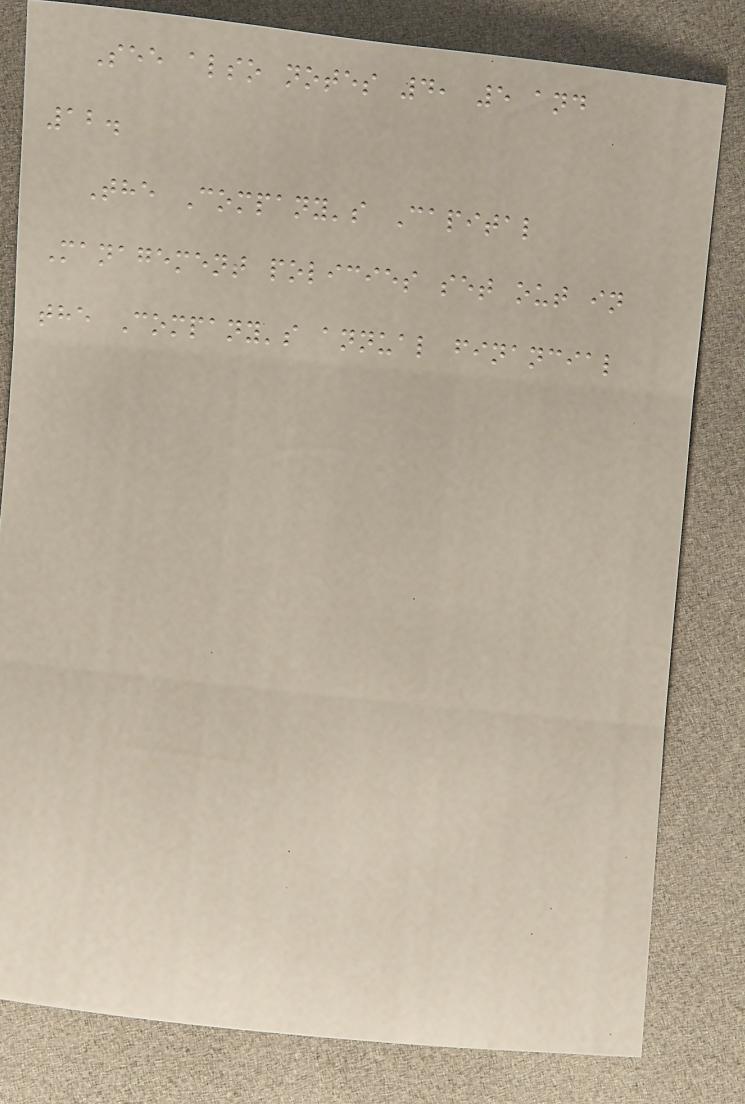See also notes 4, 5 and
12.
The Company's Capital
Management policies set out in
the Company's annual financial
